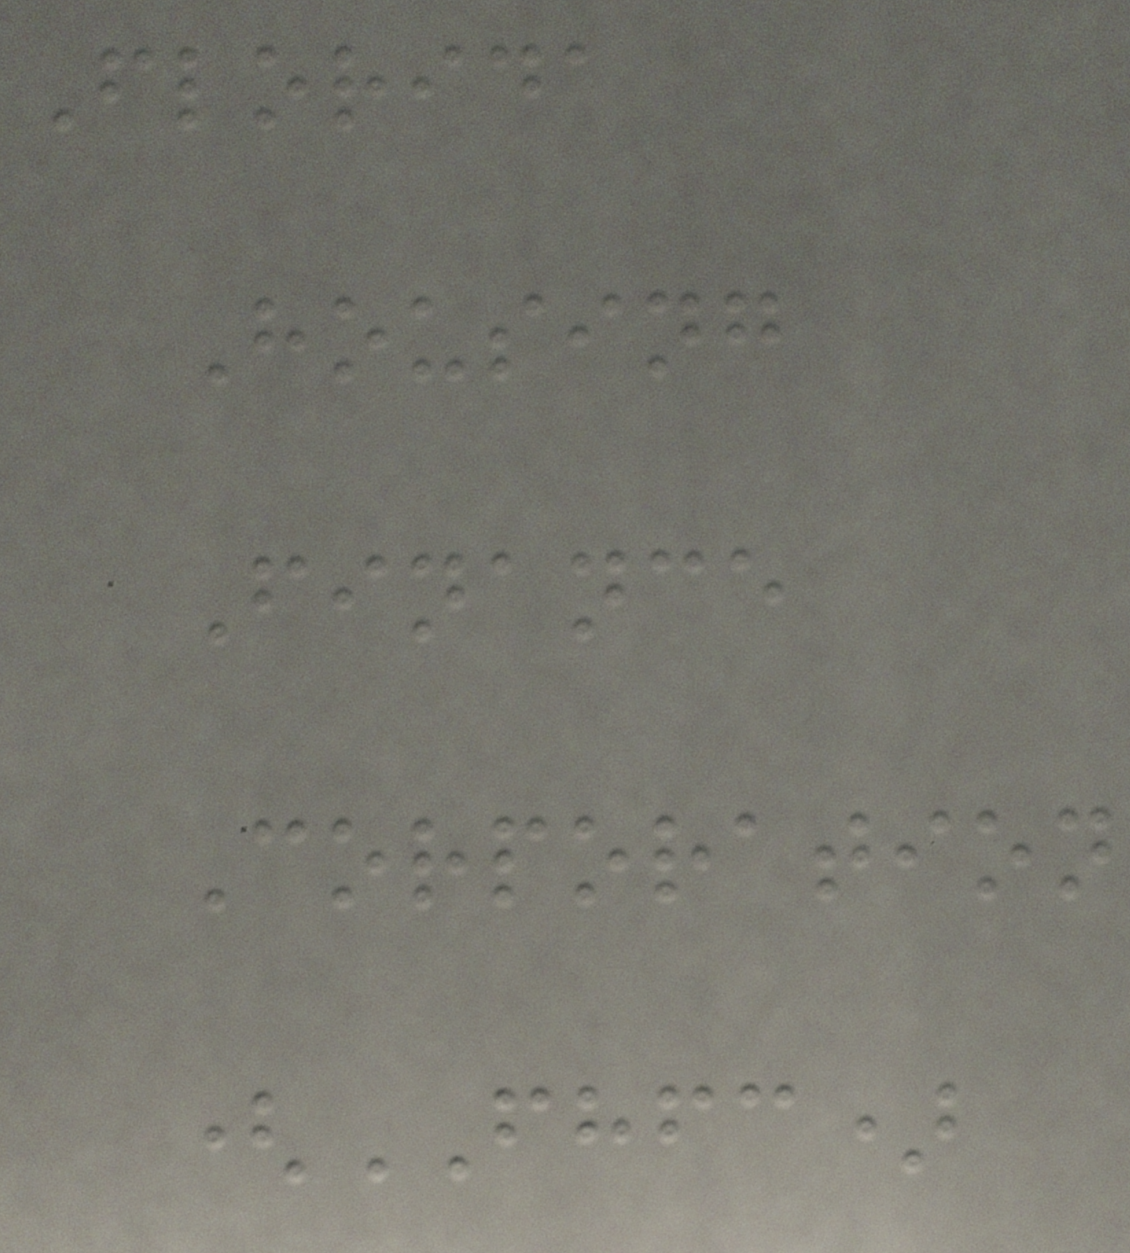Florida
Housing
Finance
Corporation
(FHFC)
